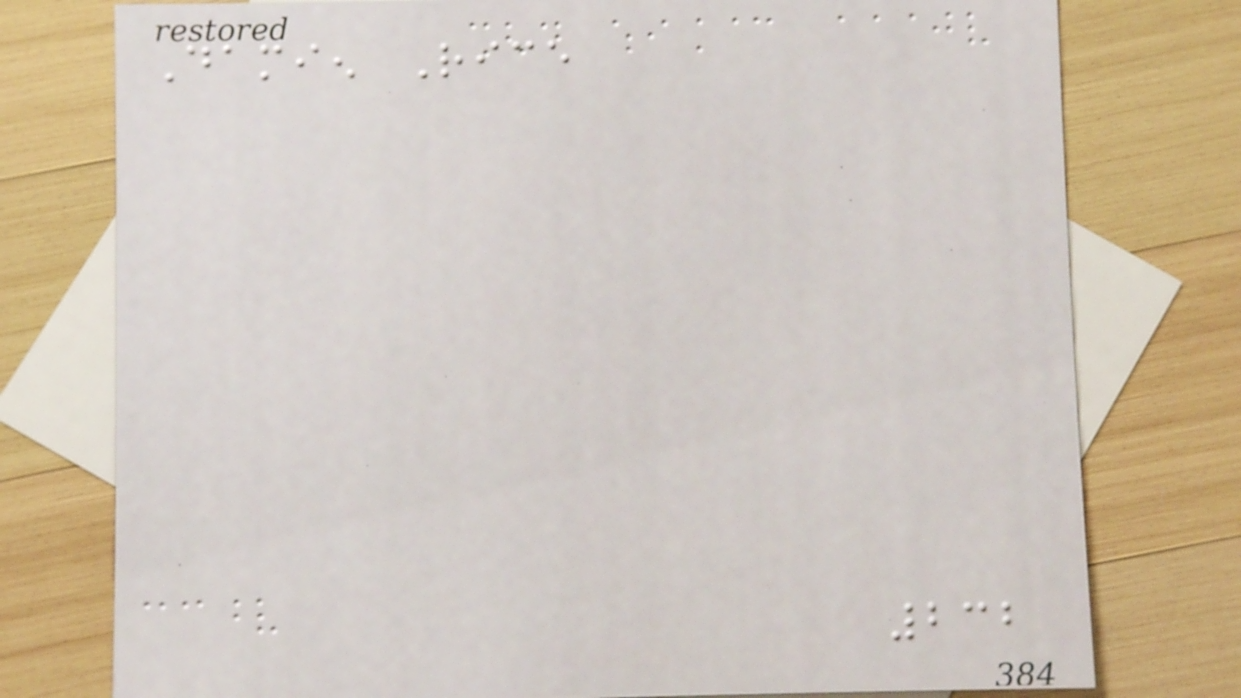Damien Rice
232
